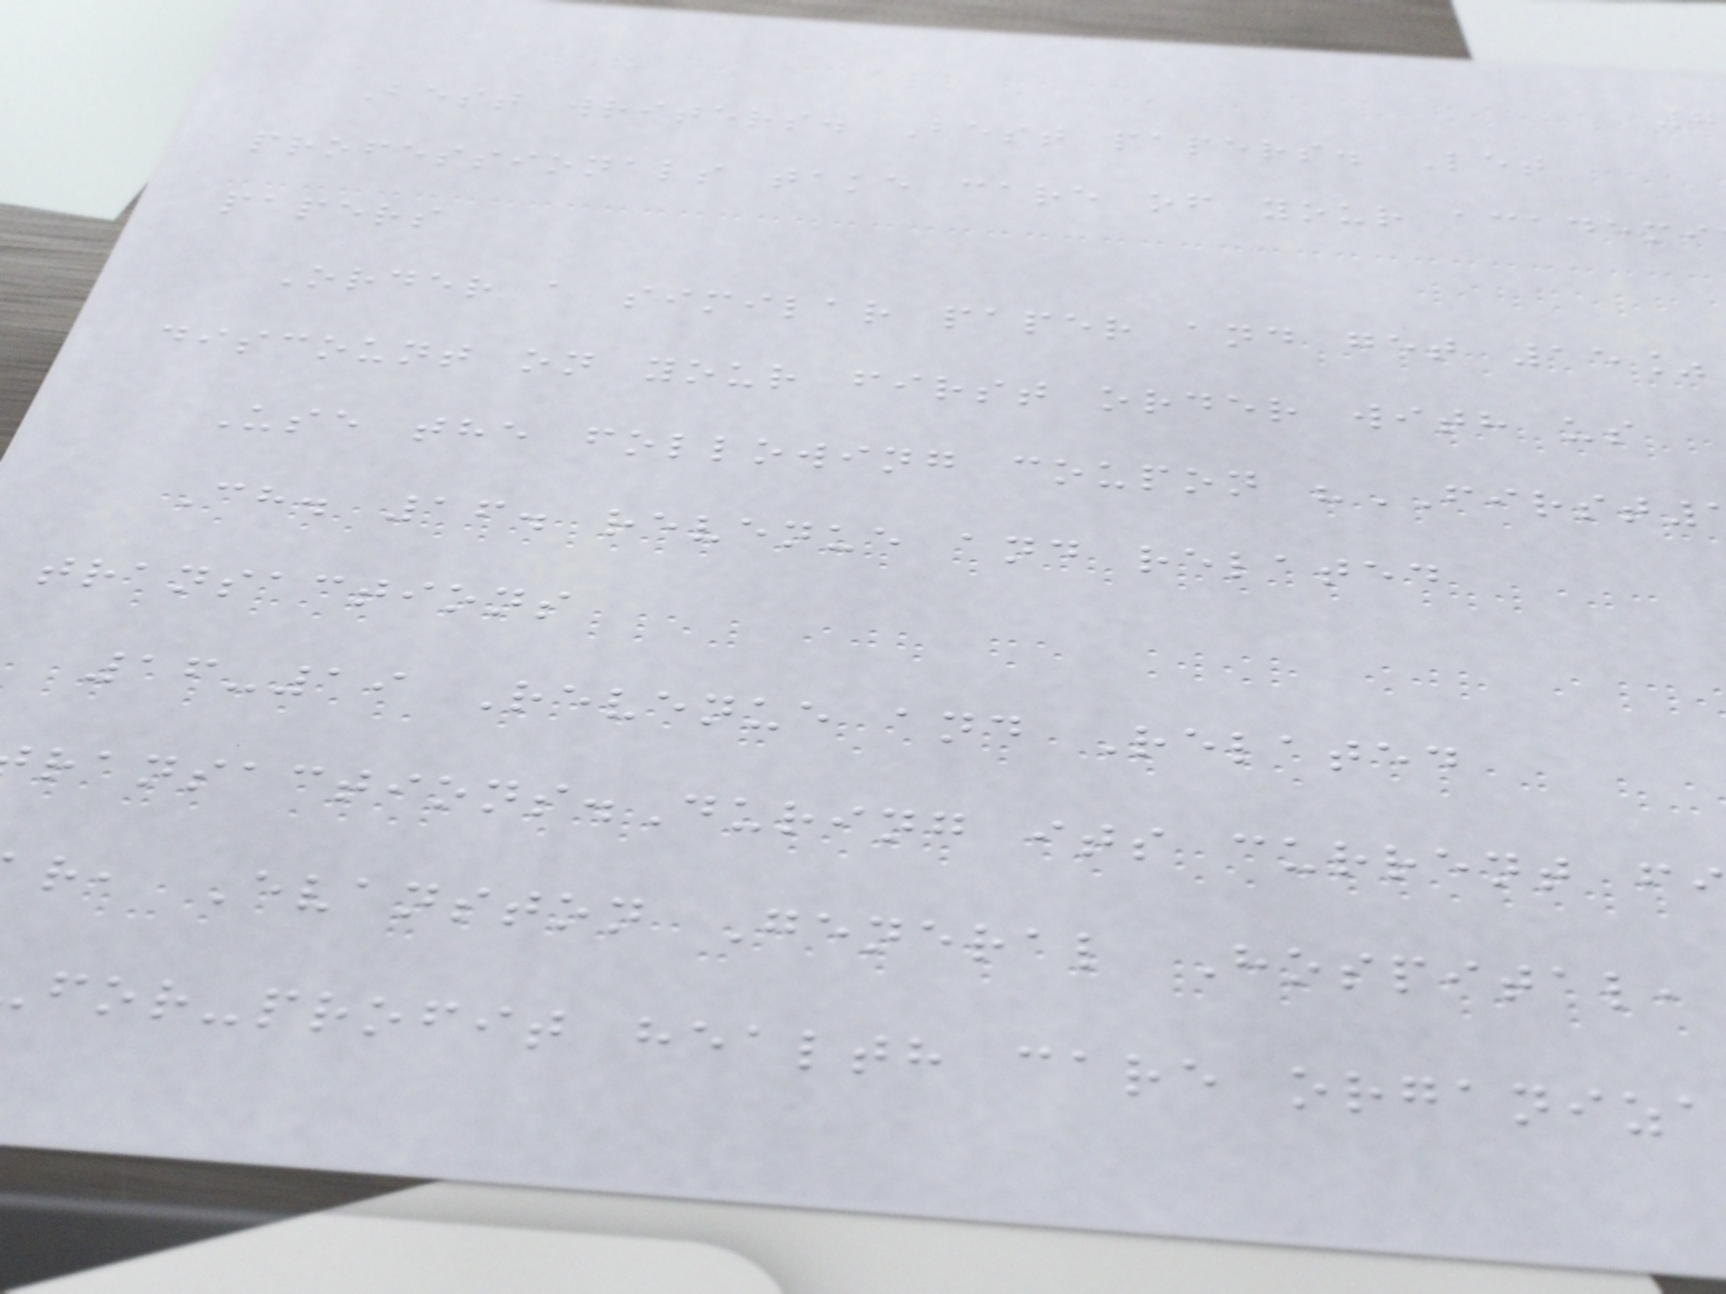Best writers. Best papers. Let
professionals take care of your academi
papers
Order a similar paper and get 15%
discount on your first order with us
Use the following coupon "FIRST
Ch. 16. revenue and related
transactions
16-19 Revenue and Related
ransactions.During its current f
r, Evanston General Hospital,
for-profit health care organiza
